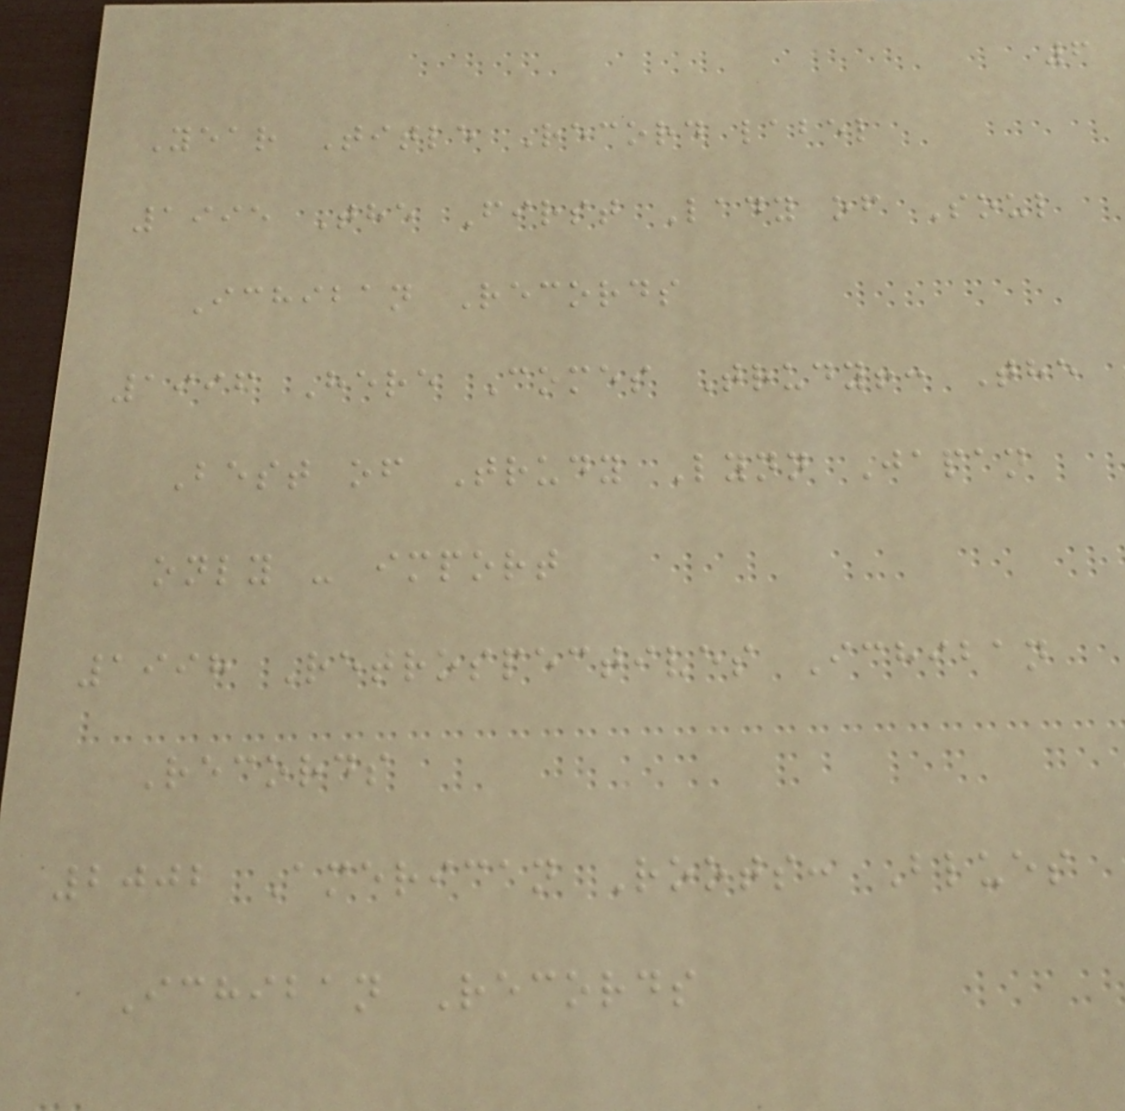6
Year Title Record label
1995 The First Lady of Soul
Ichiban Records
1996 Here Comes Trudy!: The
Best of Trudy Lynn Japan
only - import
1998 Retrospectives Ichiban
Records
2002 American Roots: Blues
Ichiban Records
